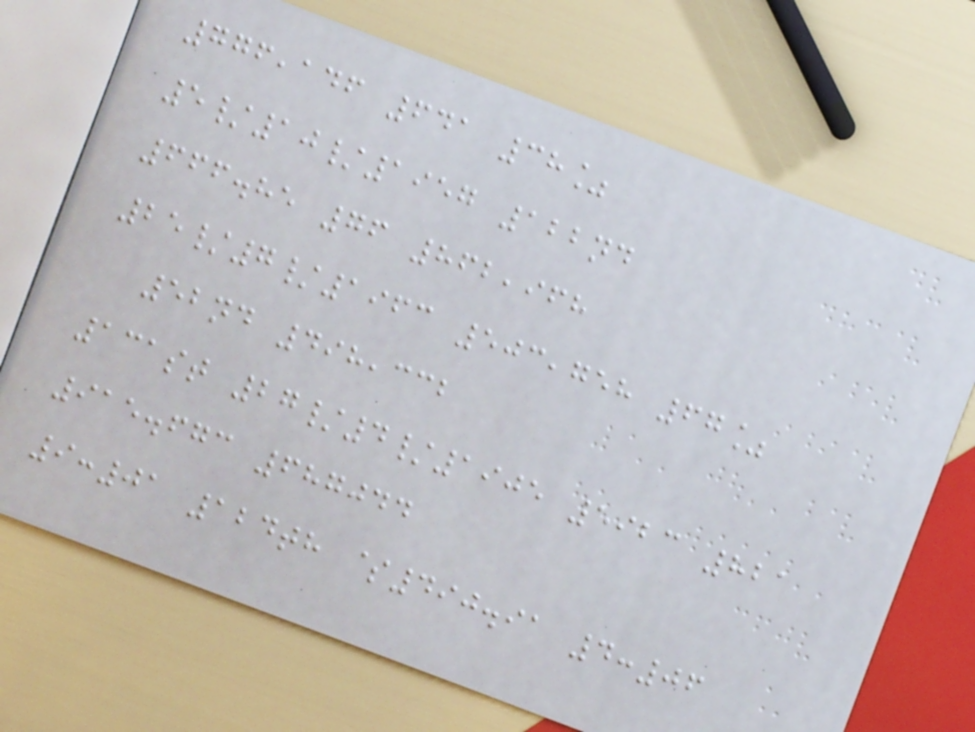776,146 641 38%
5/10/1957 122nd
666.85 76 862,968
25/7/1963 503,758 67%
52nd 498,332
131st 27/4/1905 5923 821
915.673 687044
9:01 124th $490.91 4:06
